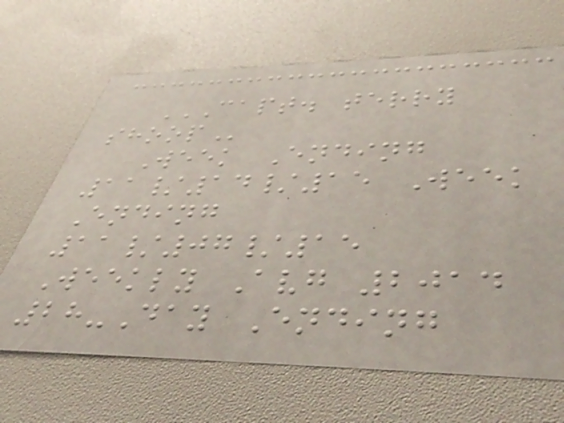CAPT. TERRY
SHOOP
Week Ending
11/14/15 Week
Ending
11/07/15
Weekly Avg 2014
28-Day Ending
